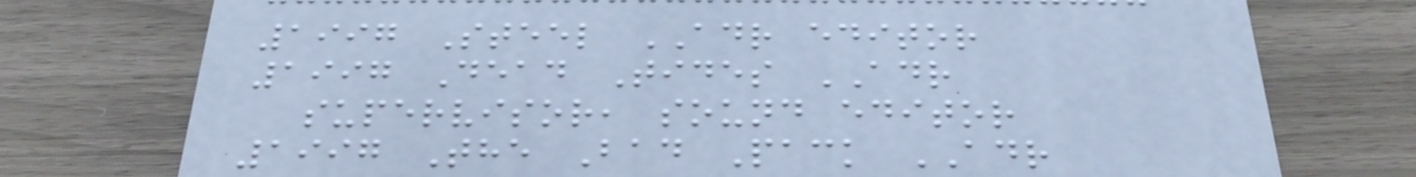1997 Steel ADR editor
1997 Dead Tides ADR
supervisor, sound editor
1997 The Bad Pack ADR
